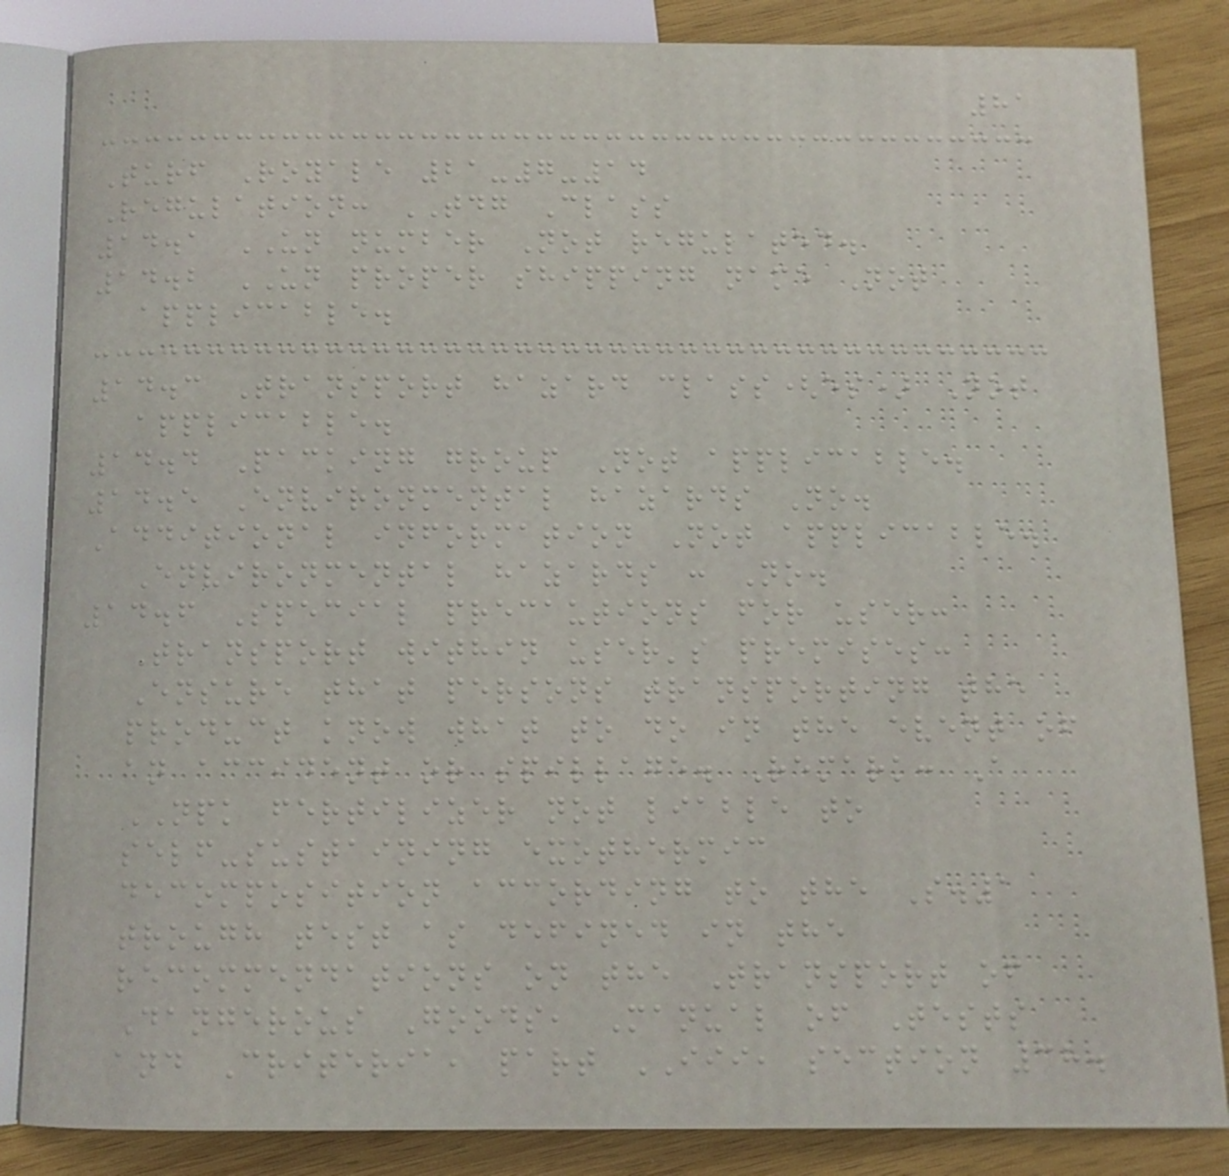81
Turf Royale 21-7-14
Regulation: TDG Class
14.1 UN number Not regulated.
14.2 UN proper shipping name Not
applicable.
14.3 Transport hazard class(es) Not
applicable.
14.4 Packing group Not applicable.
14.5 Environmental hazards No.
Additional information Not applicable.
Environmental hazards : No.
14.6 Special precautions for user:
Transport within user's premises:
Ensure that persons transporting the
product know what to do in the event of
an accident or spillage. Remark: A
NPK fertilizer not liable to
self-sustaining exothermic
decomposition according to the S.1
trough test as defined in the
recommendations on the Transport of
Dangerous Goods, Manual of Tests
and Criteria, part III, section 38.
